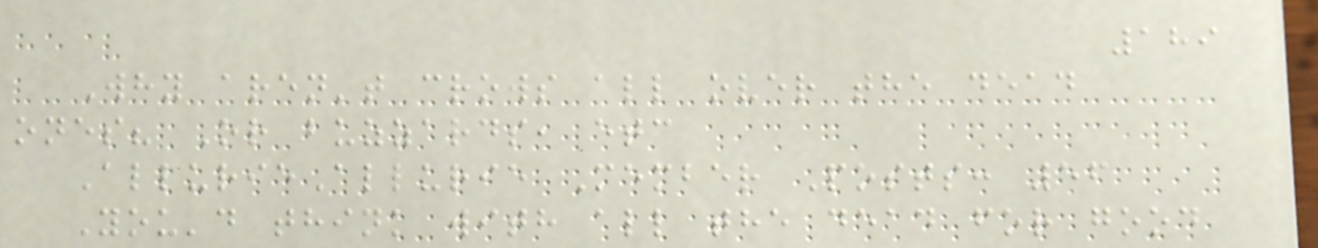189
Why aren't crows all over the dead
ones? Or buzzards, etc
AllurieAllurie Member Posts: 56
You'd think with all the dead for good
